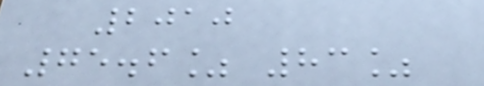2010
75.6% 83%
